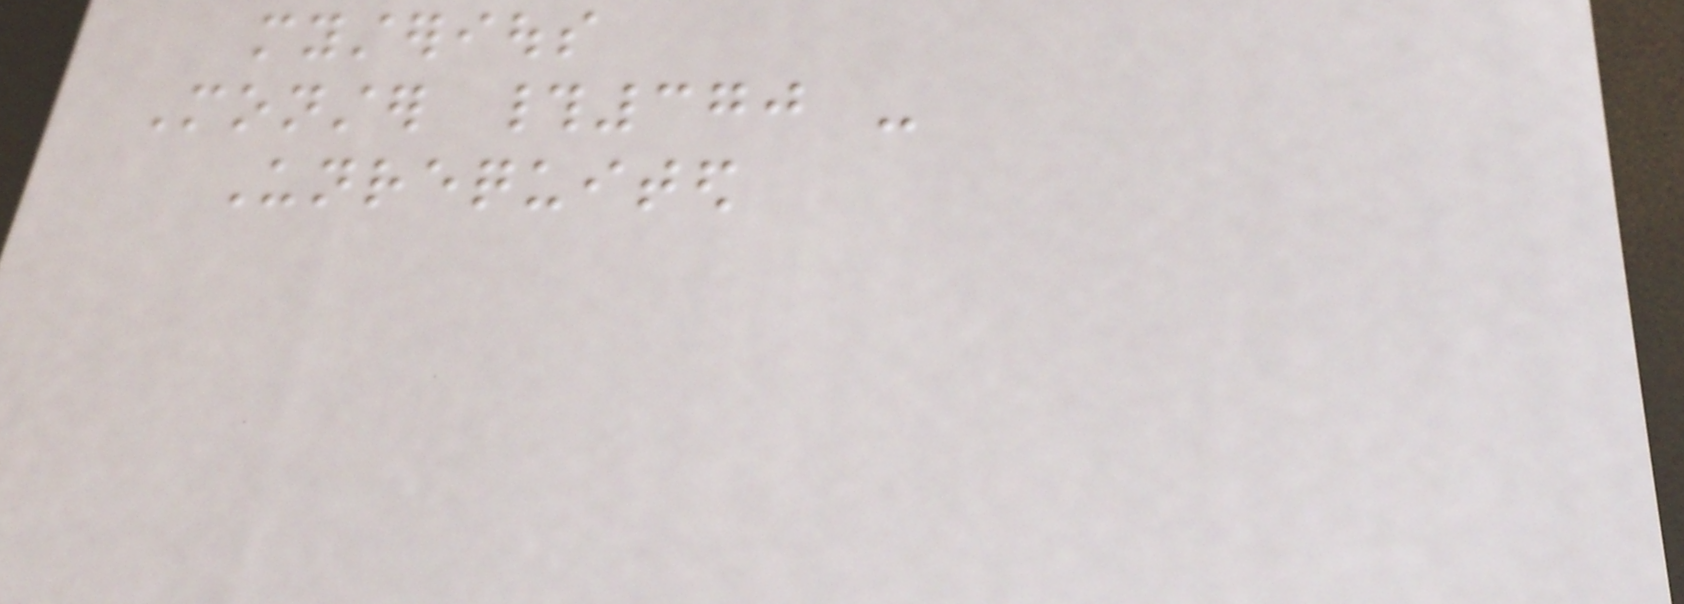mysterious
Monster #370 -
Unrequited
